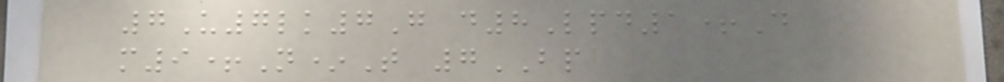7U7lk7G d8Lpd1+D
m9+N*T 7BP
